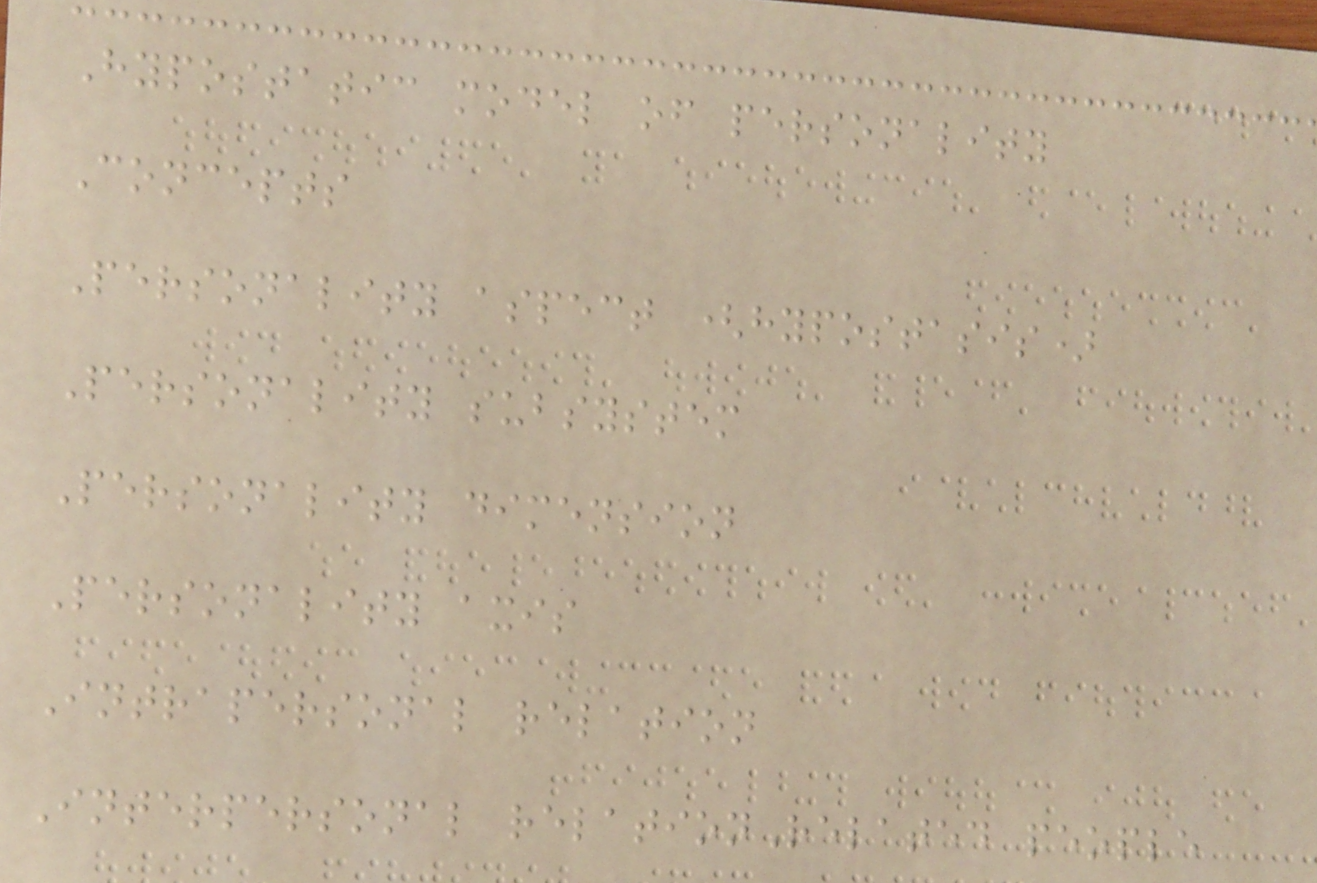Hypostatic model of personality
Concepts
Personality aspect (hypostasis)
Personality subsystem
Personality dimension
Personality axis
Intrapersonal relation
Interpersonal relationRelated people
